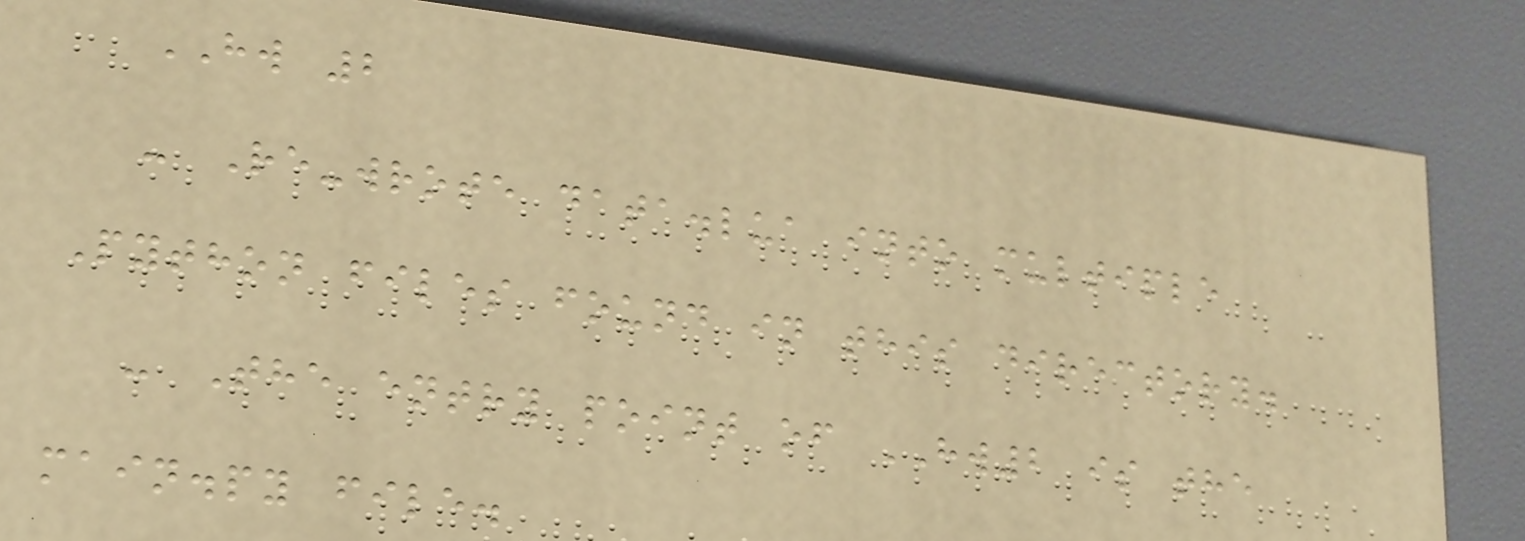HW 2
- Re-wrote data.lua into multiple
Python files found in this directory.
- The entry point of HW2 is the
main.py file.
